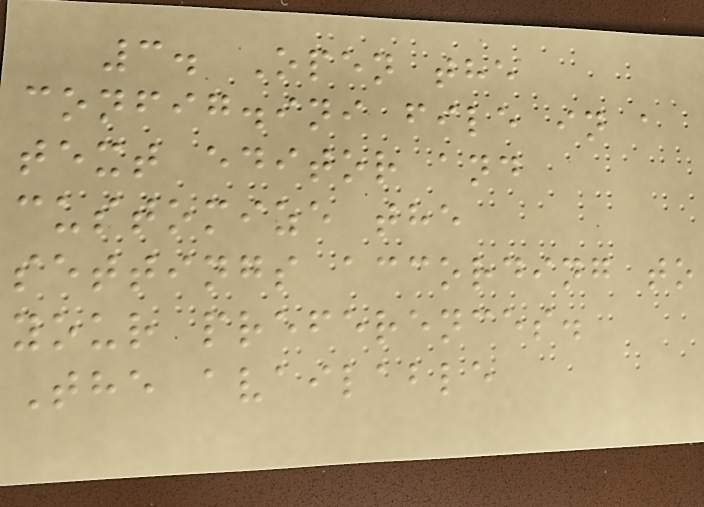3. Open the
config.ini file in a
text editor and
customize the
settings according to
your preferences.
The available
